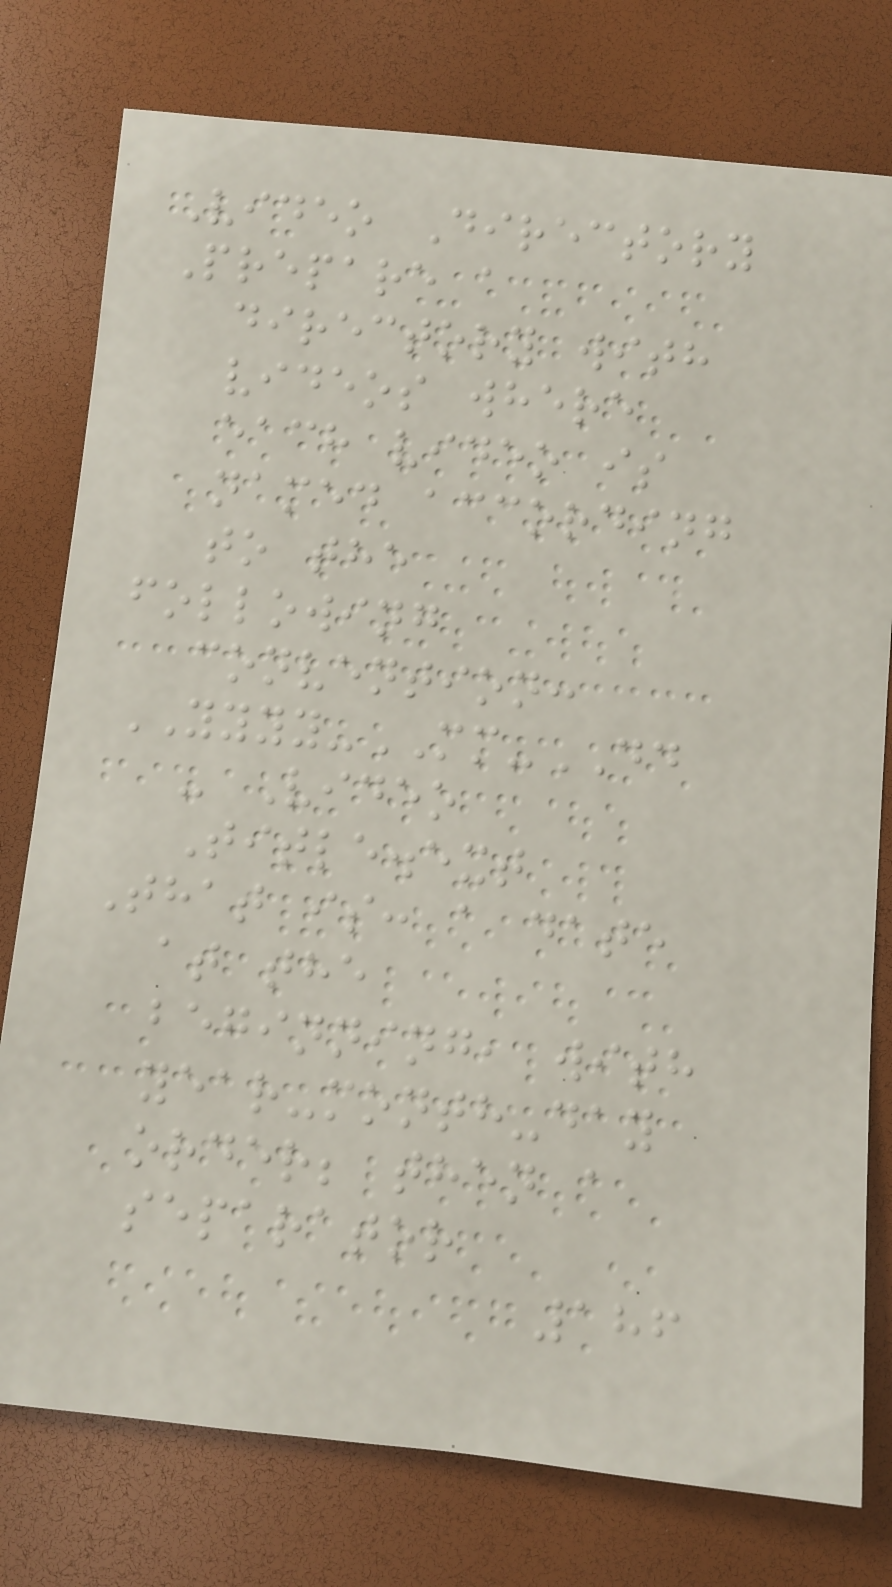Video Directory
Prepare a
directory with
videos where
each video is
named according
to the
following
convention:
YYYY-MM-DD
- Video
Title.ext
That is: a date
at the
beginning, with
year-month-day
order; then a
separator
186
